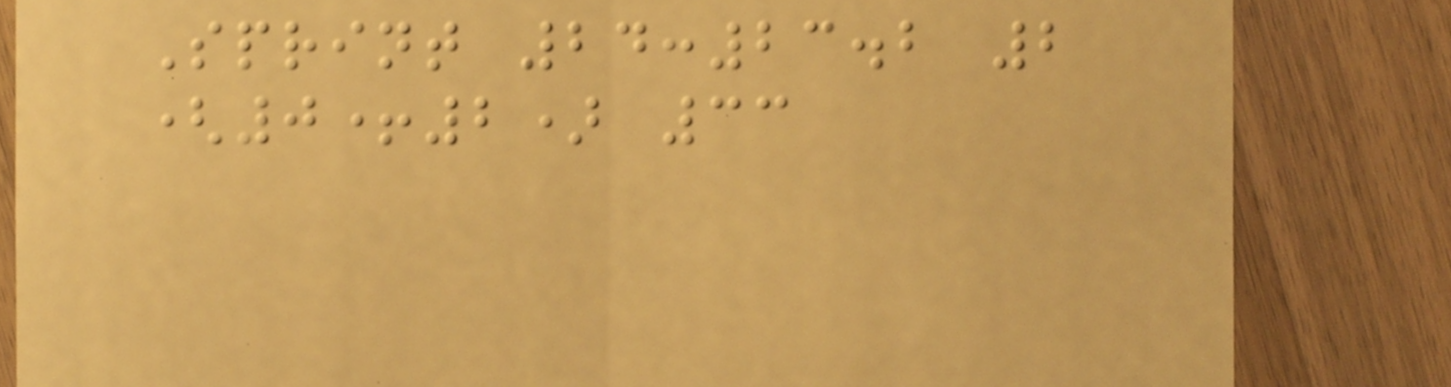Sprint 24:23.2 2
(0+2) 33
